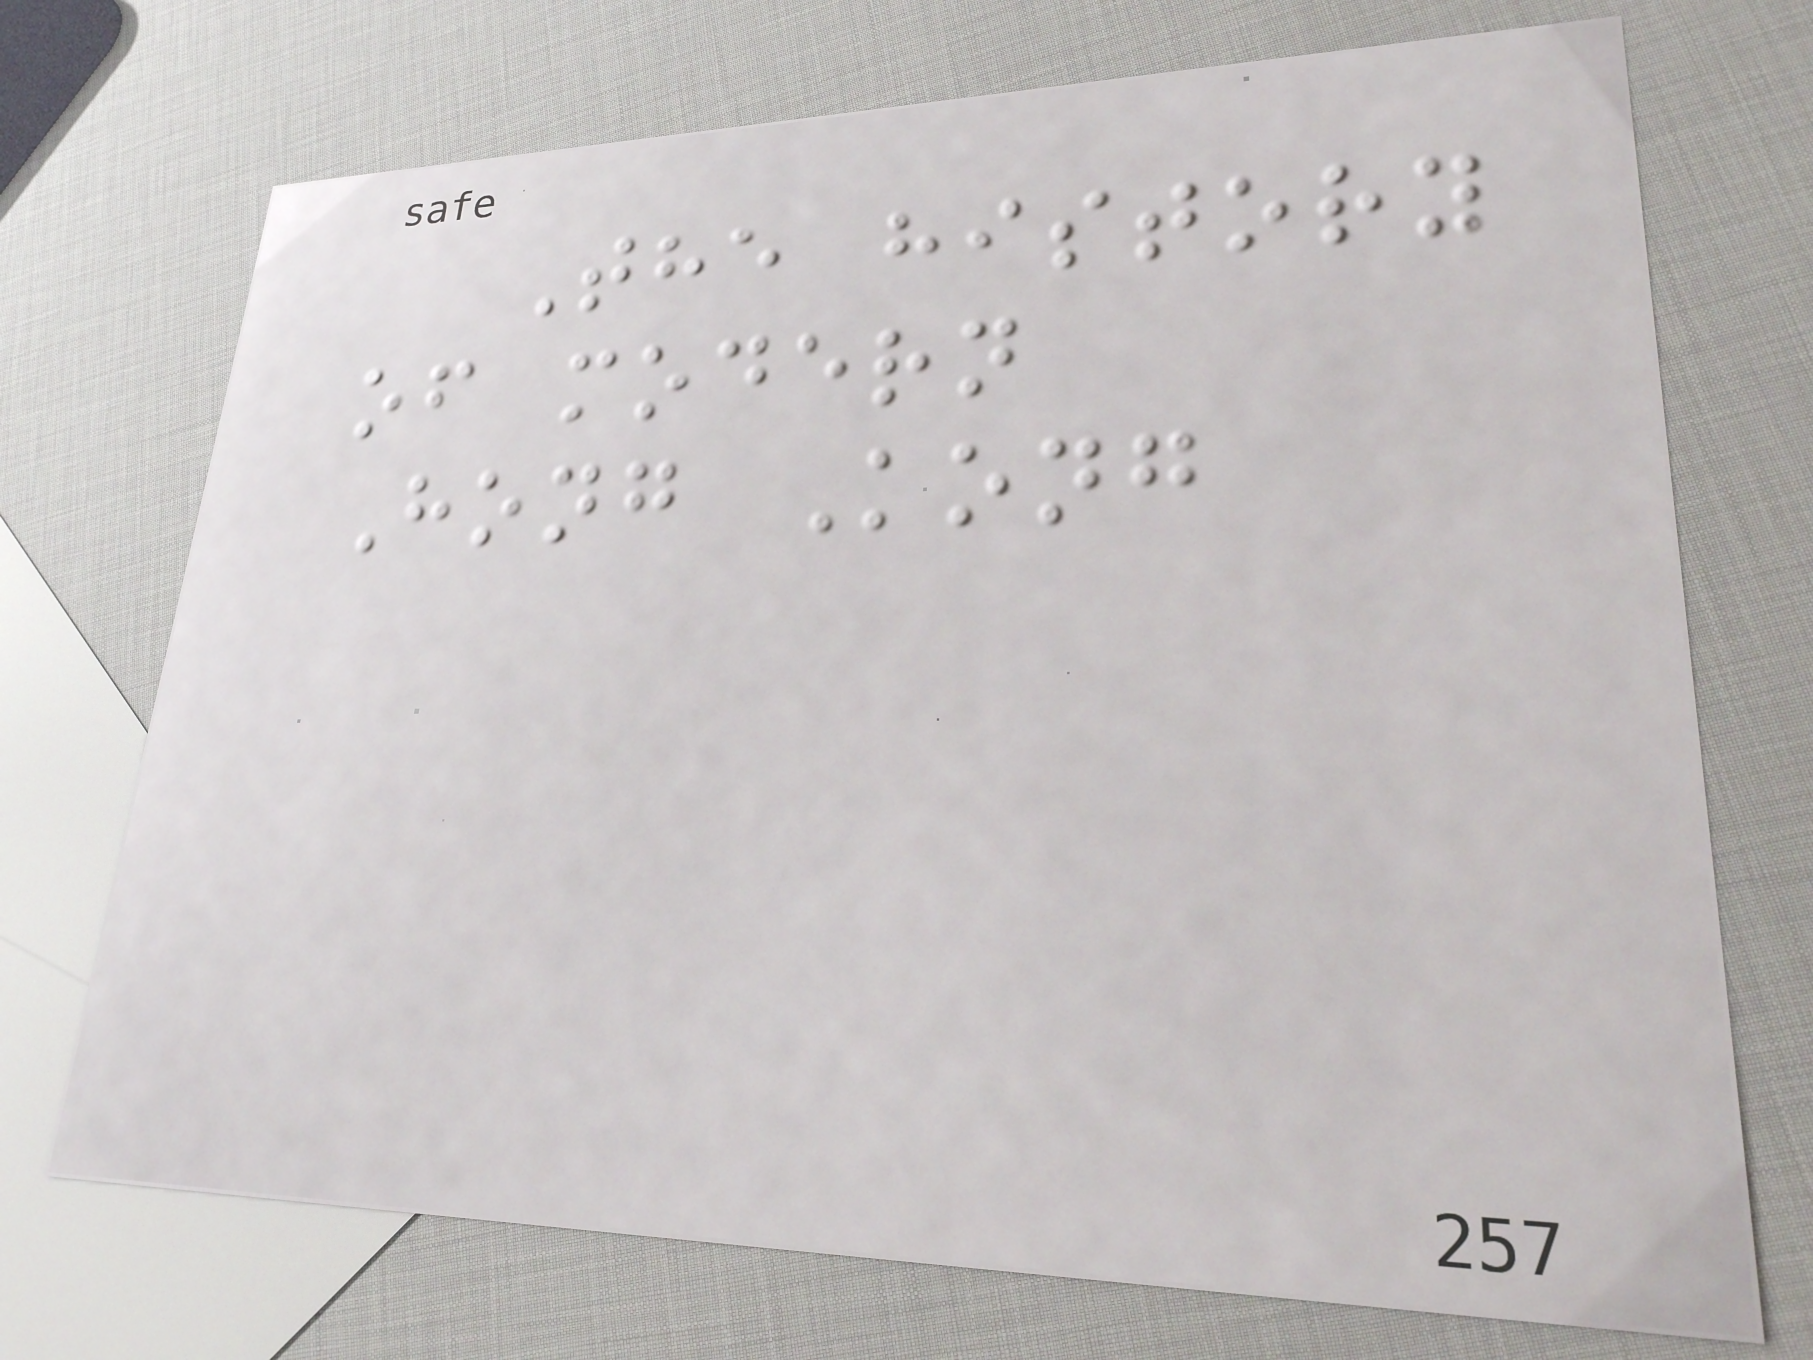The history
of modern
Hong Kong
